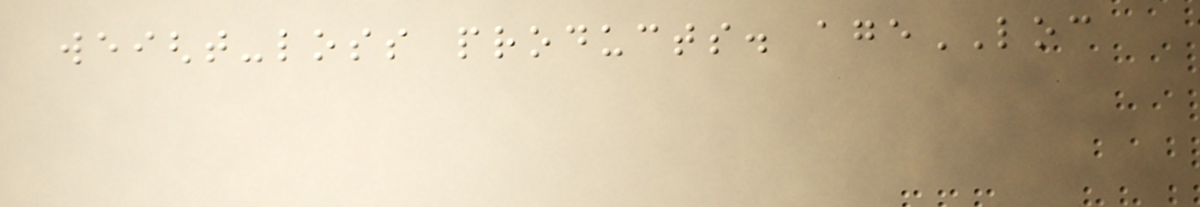weight-loss products. ageLOC
